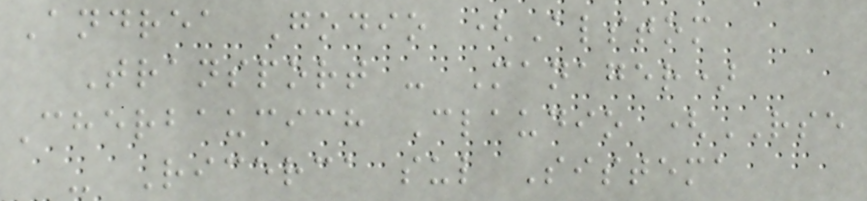Andrea Godio (Alstom
Transport - Manager)
Cherbaucich Claudio (RSE
- Ricerca sul Sistema
